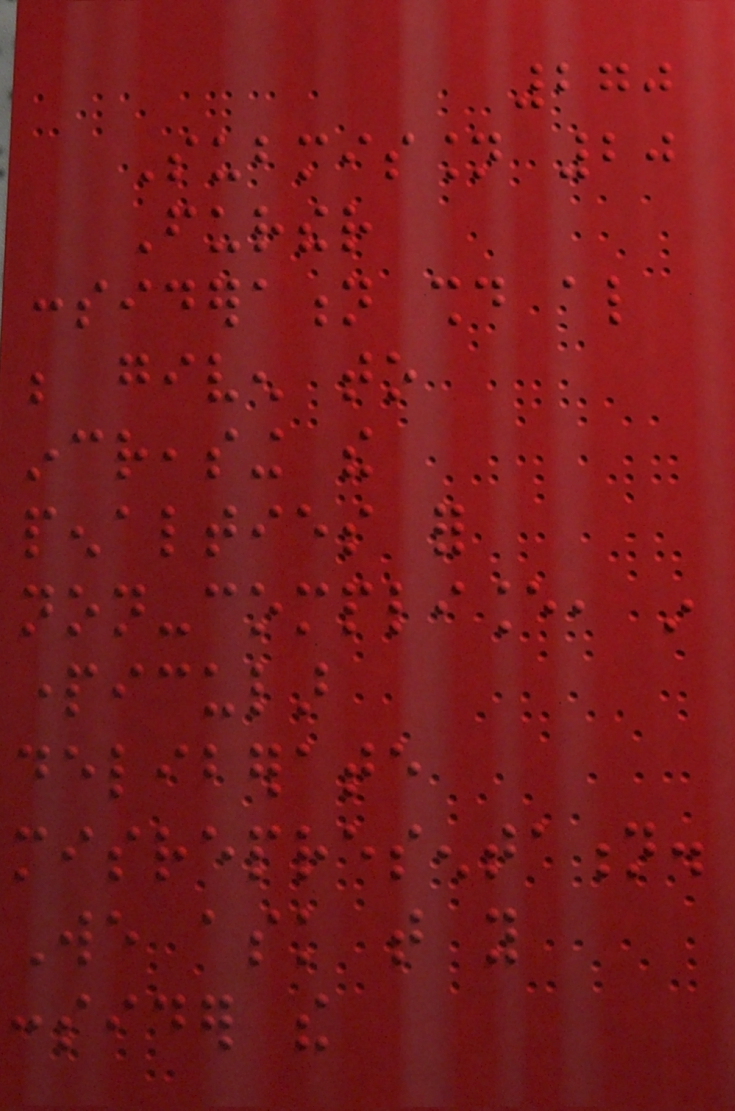270
Submission 20
Further
consideration should also
be given to
increasing the
penalties for
non-compliance, in
particular
deliberate
misrepresentation.
We ask that you
consider the
